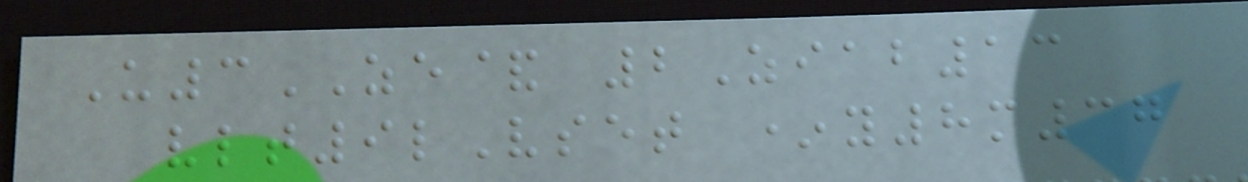U3ZE& 2Ziab13
vlt9lVset *y8m37
